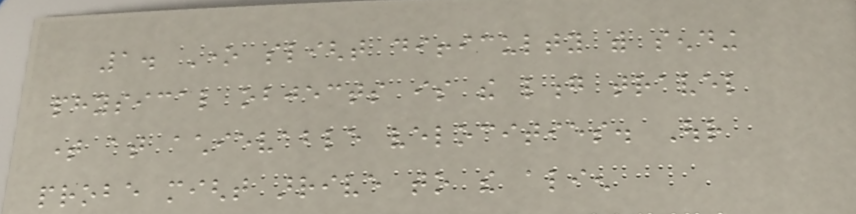1. One slight difficulty with sending
physical objects is the long travel
time at achievable velocities. Our
probe might arrive to the alien
